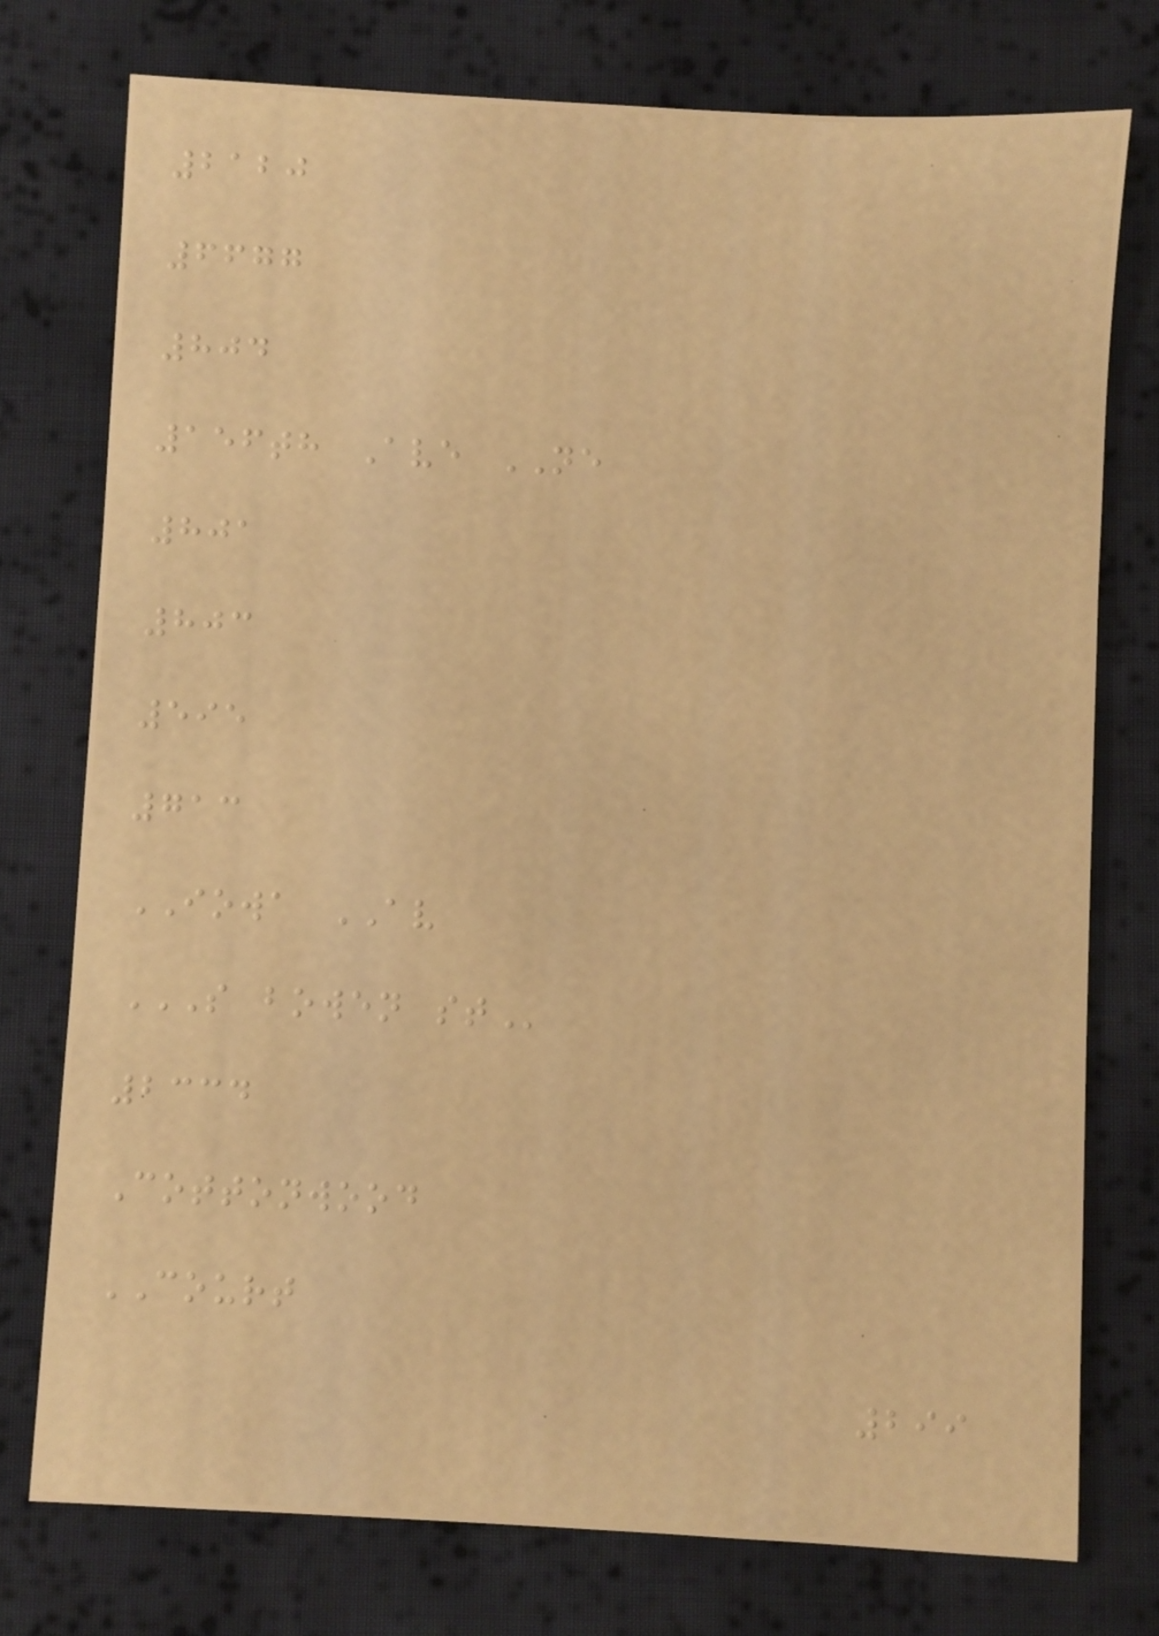2120
6677
804
156th Ave NE
801
803
595
713
IOWA AV
S BOWEN ST
2334
Cottonwood
COURT
299
